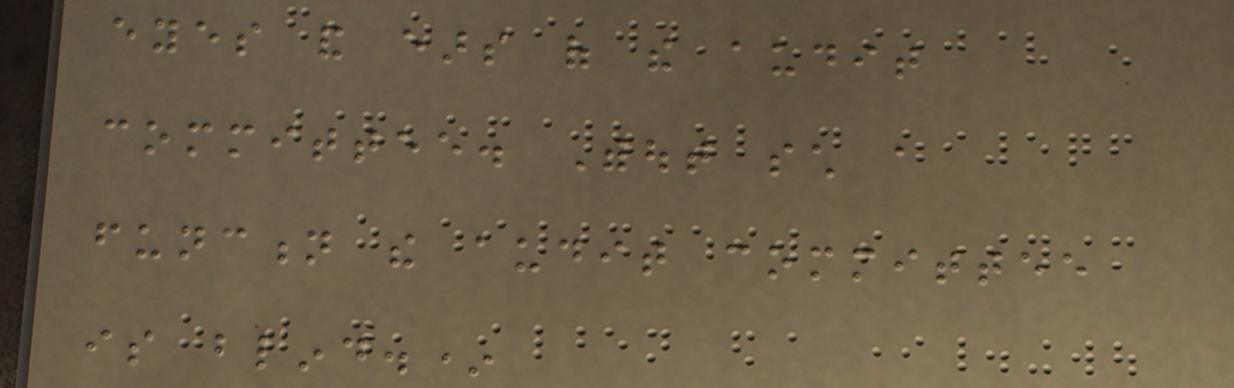eyes and ears of the audit
committee. Without such a
function the audit committee
is blind.*
